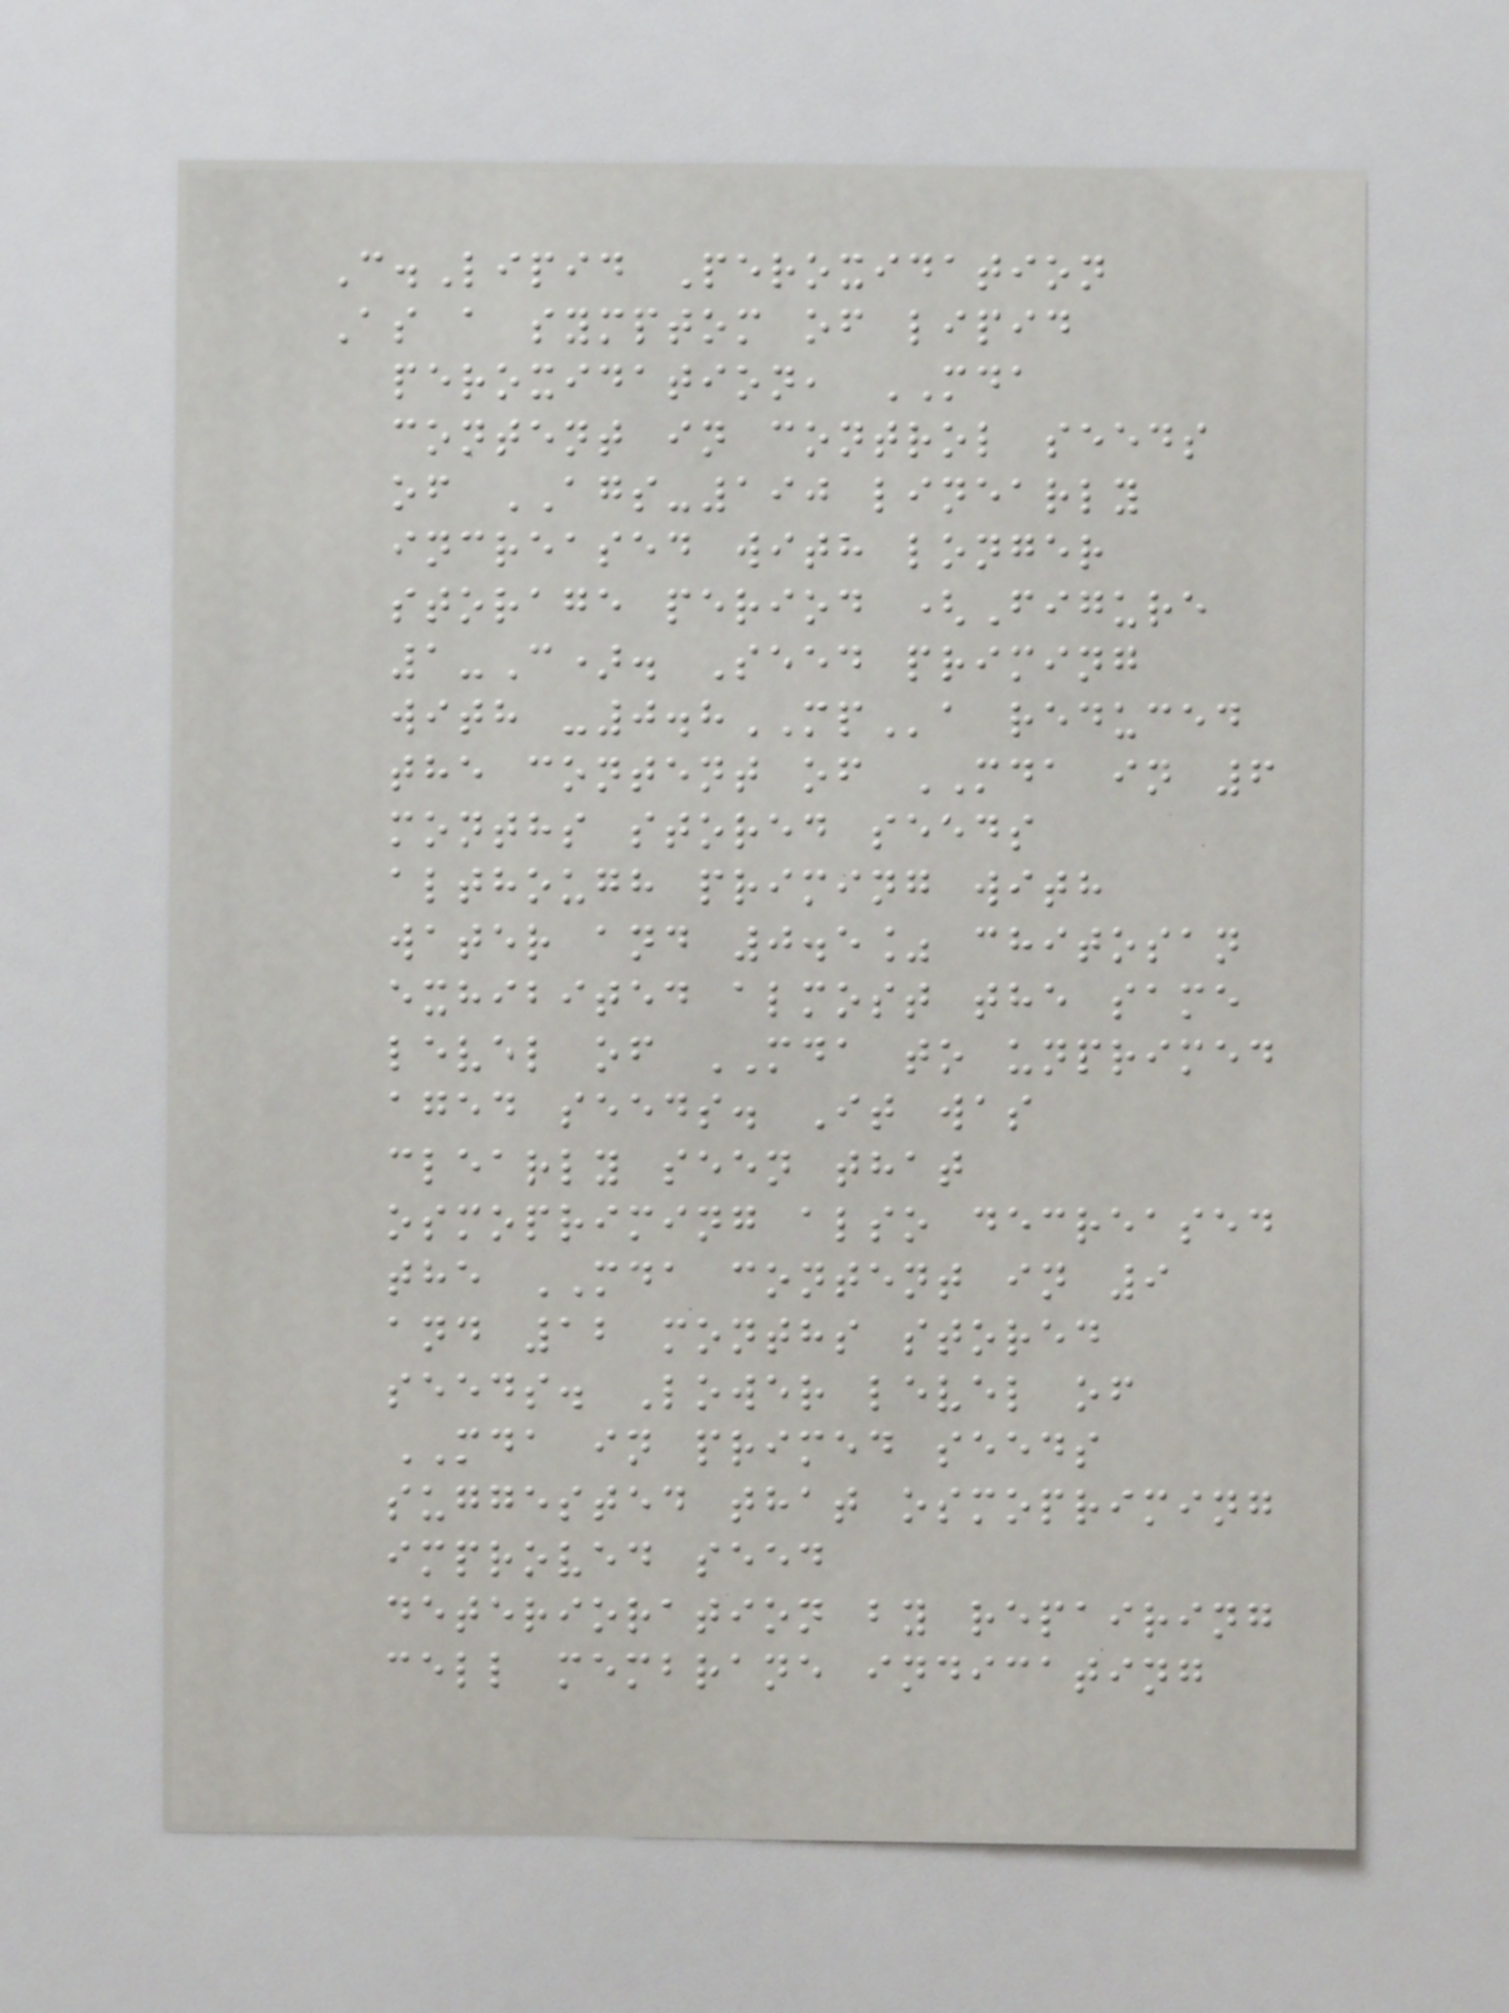C.Lipid Peroxidation
As a symptom of lipid
peroxidation, MDA
content in control seeds
of AGS-190 linearly
increased with longer
storage period (Figure
1-C). Seed priming
with -0.8MPa reduced
the content of MDA in 6
months stored seeds
although priming with
water and 0.5% chitosan
exhibited almost the same
level of MDA to unprimed
aged seeds. It was
clearly seen that
osmopriming also decreased
the MDA content in 9
and 12 months stored
seeds. Lower level of
MDA in primed seeds
suggested that osmopriming
improved seed
deterioration by repairing
cell membrane indicating
